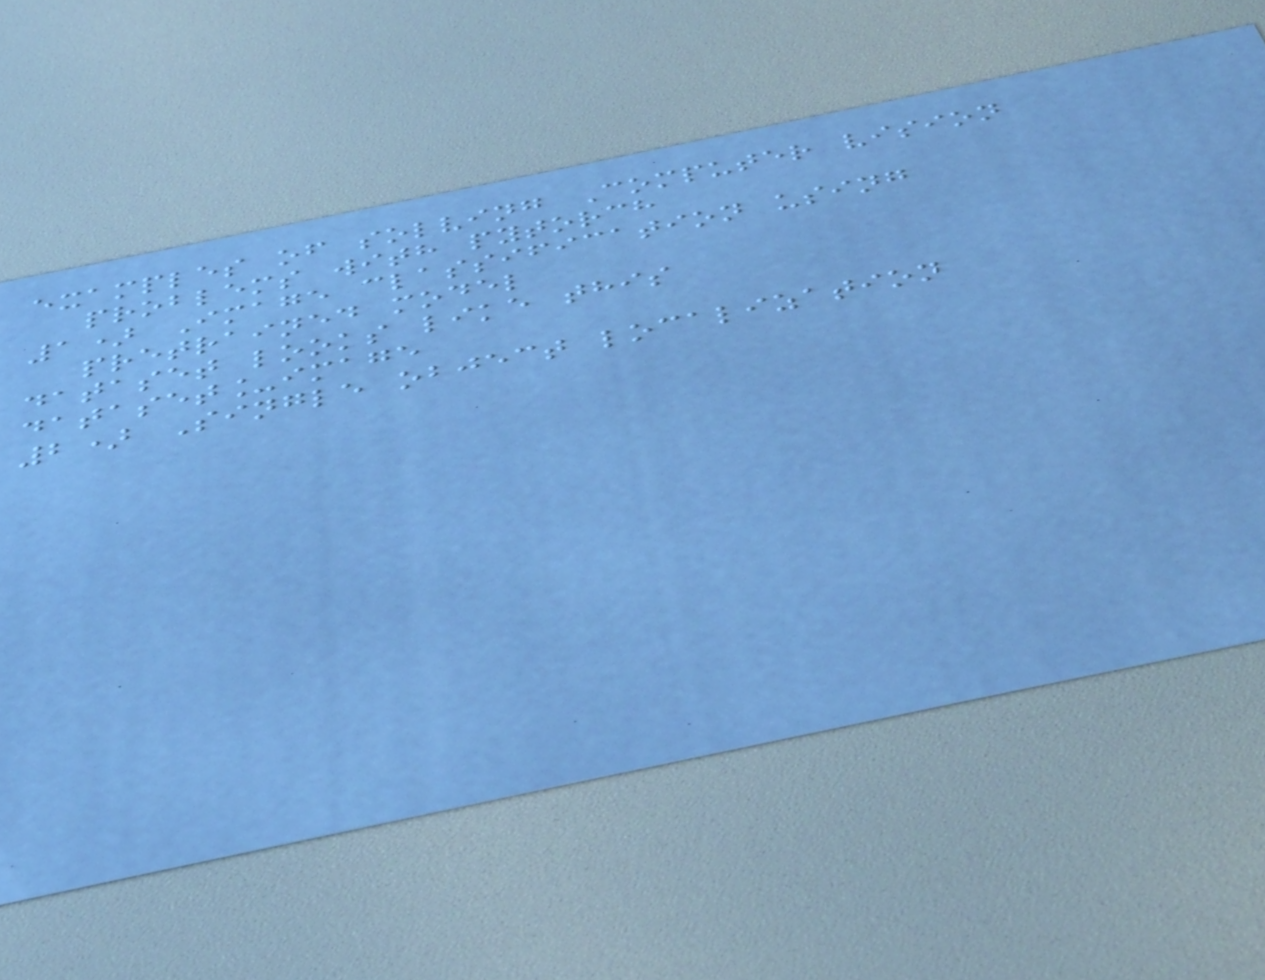examples of solving Computer vision
problems with pytorch
1) Image classification using
pretrained model
dataset looks like this
dataset_image
2) Single object localization
